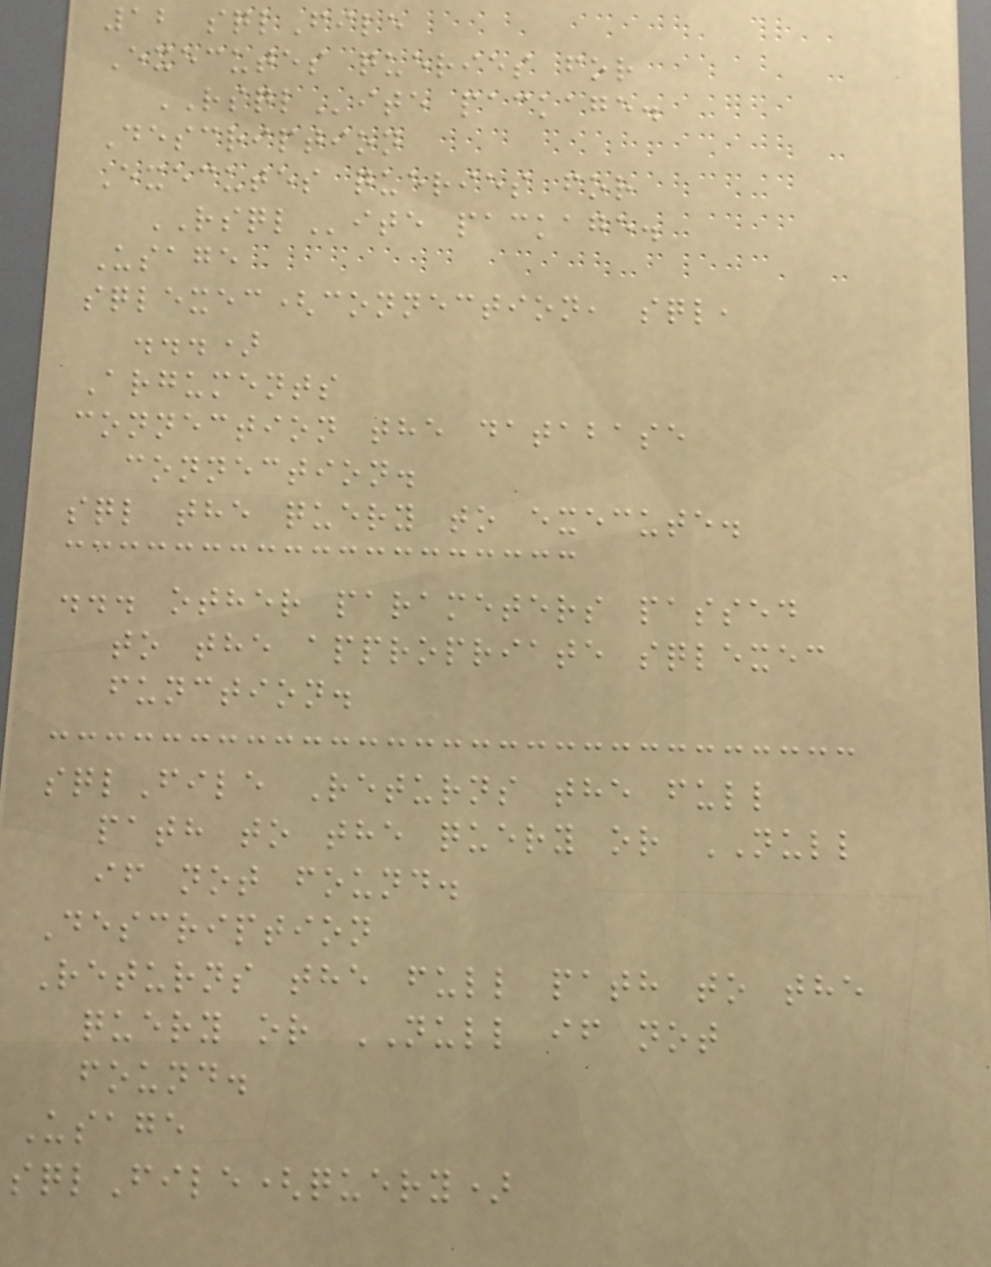12 sqlFile
Executes queries for
RSQLite package.
Description
Executes queries for
RSQLite package.
Usage
sqlexec(connection, sql,
...)
Arguments
connection the database
connection.
sql the query to execute.
... other parameters passed
to the appropriate sqlexec
function.
sqlFile Returns the full
path to the query or NULL
if not found.
Description
Returns the full path to the
query or NULL if not
found.
Usage
sqlFile(query)
